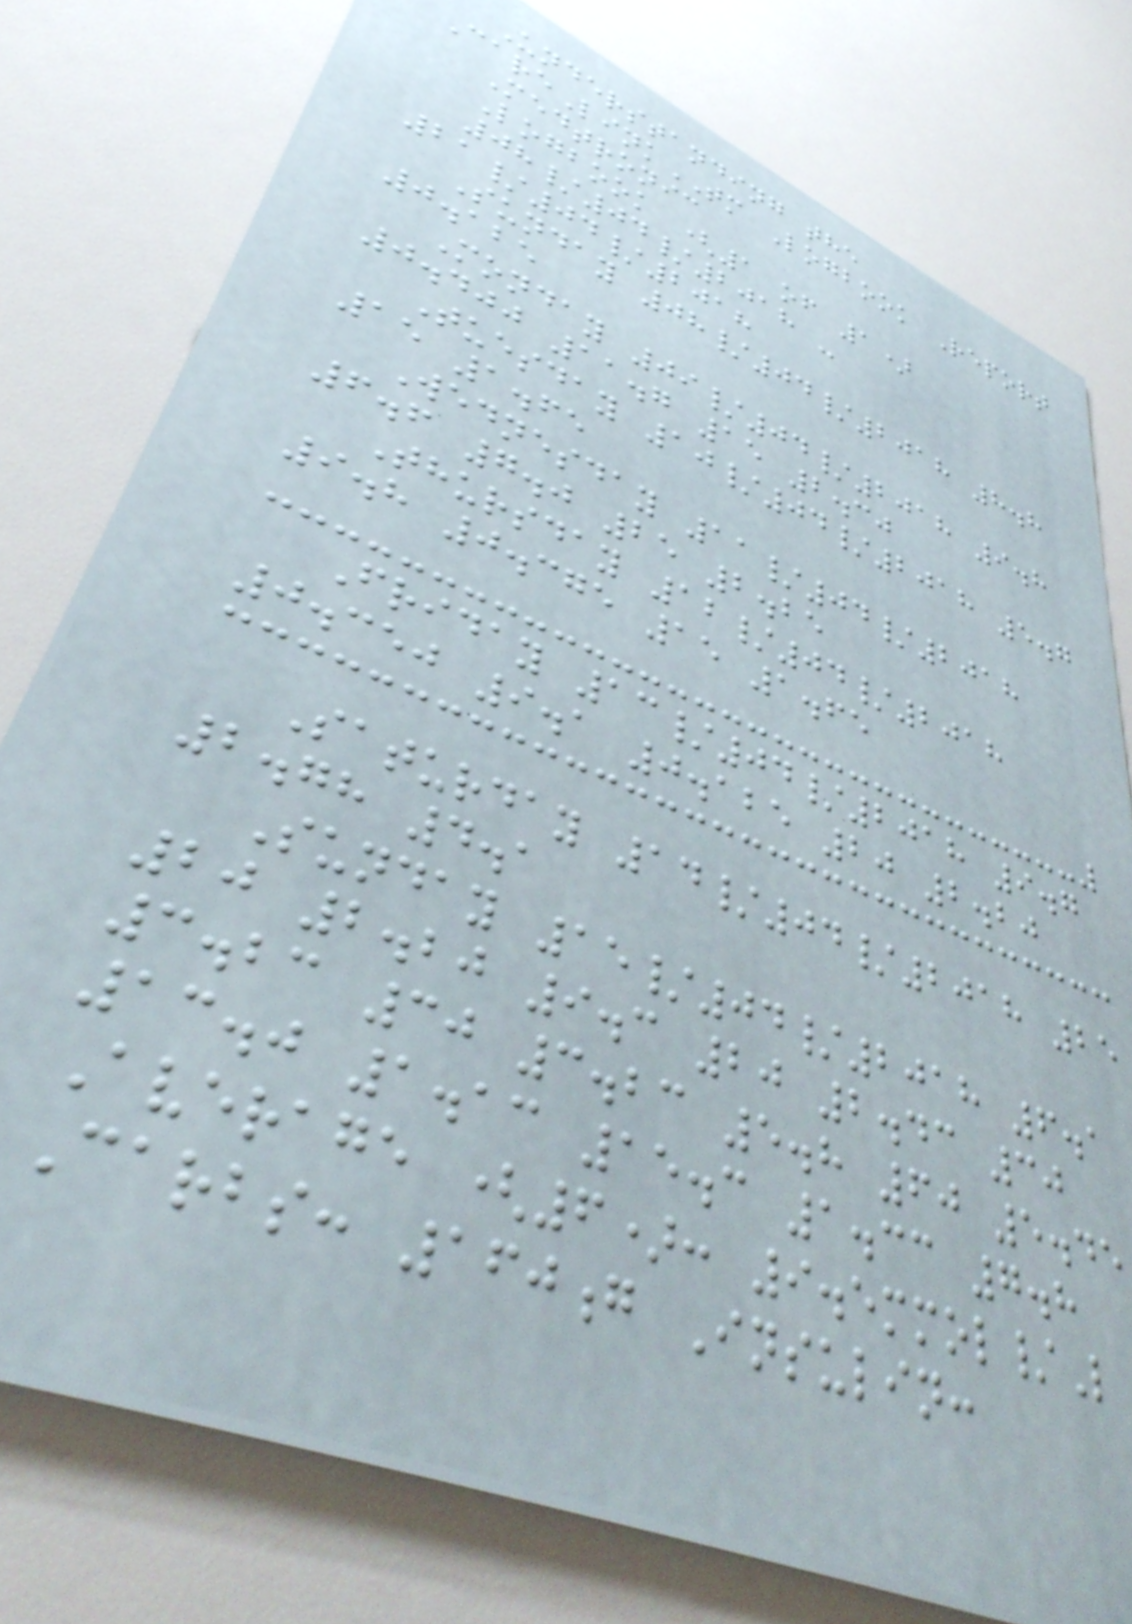Understanding the
CareLinkTM Logbook Report
Medtronic
Logbook (1 of 1)
08/04/2018 -
21/04/2018
Sunday 08/04/2018 8.8
0.125
Monday 09/04/2018 9.8
0.400 11.7 15 2.30
Tuesday 10/04/2018 5.7
15 1.65
Wednesday 11/04/2018
6.6 7.0 25 2.25
Thursday 12/04/2018
9.8 0.375 15 1.65
Friday 13/04/2018 9.7
0.350 9.1 0.125 20 2.20
Saturday 14/04/2018 25
2.78 4.1
Sunday 15/04/2018 6.1
20 2.20 9.3 20 2.43 30
3.23 30 3.23 5.8 60 5.45
13.0 1.13 15.3 1.33 7.8
Average (6): 9.5mmol/L
Carbs: 160g Insulin:
